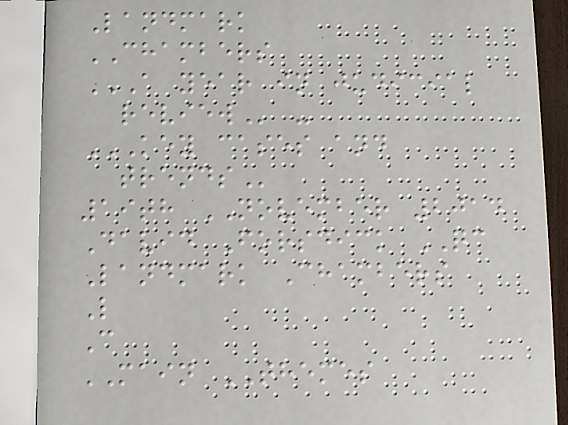Landmark
CHAMBERS
A YEAR IN JUDICIAL
REVIEW -
KEY CASES AND
TRENDS
19th NOVEMBER 2014
David Forsdick QC
Landmark Chambers
L
C
MAIN THEMES
